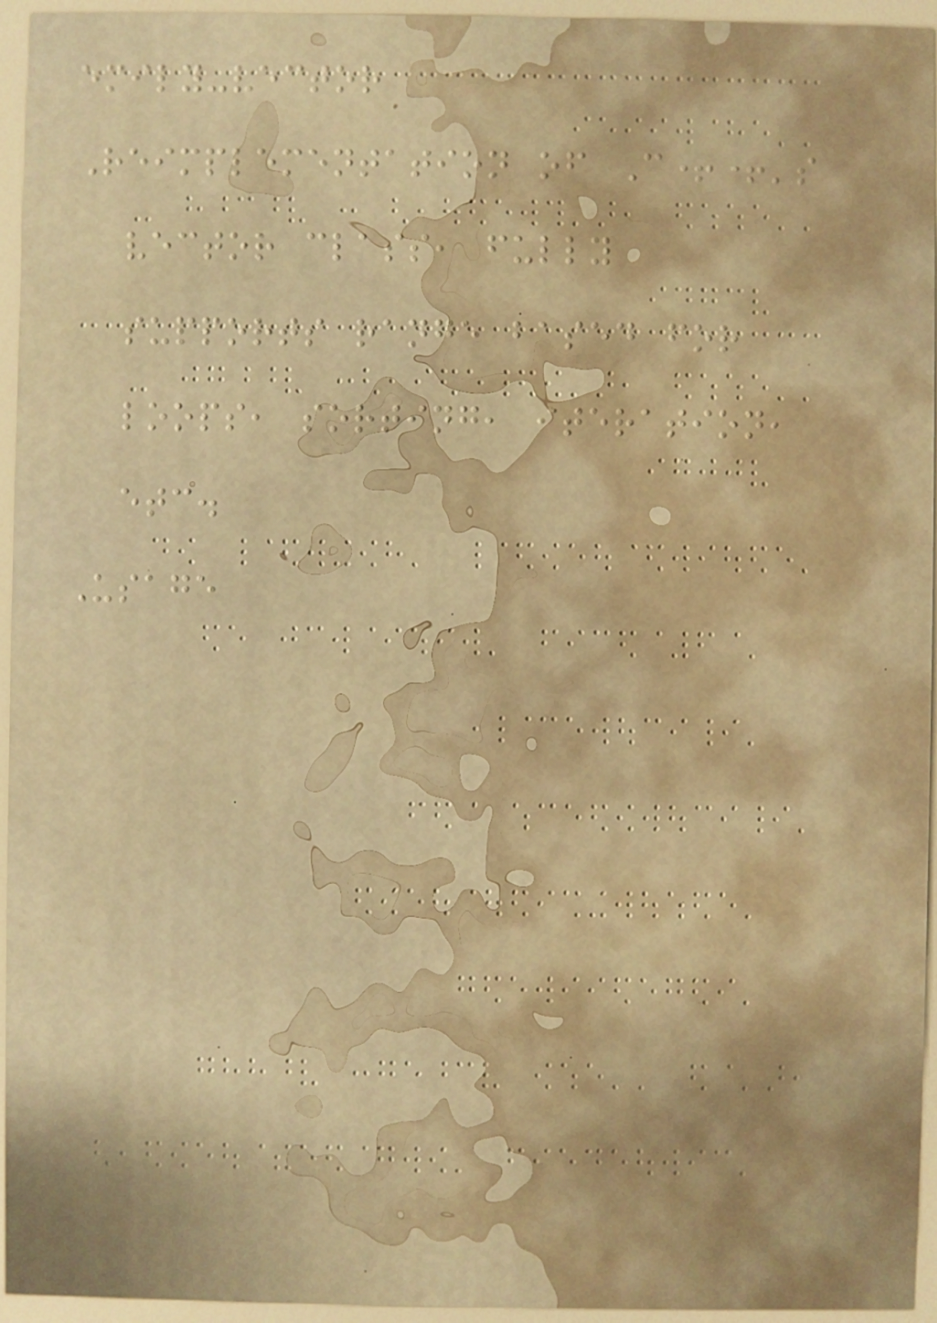emily-vector
Reimplementation of C++'s
vector class, fully
supports range based for
loops, sorting, iteration,
etc.
Usage
